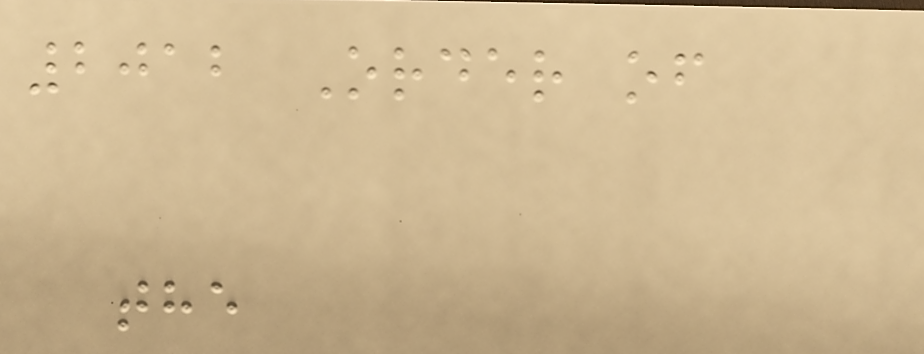2012 Order of
the
